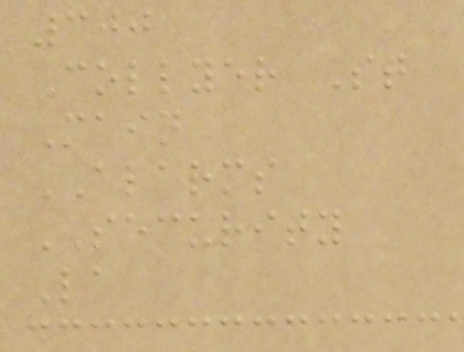300
Collyer St
Main
ALARMS
SECURITY
La
